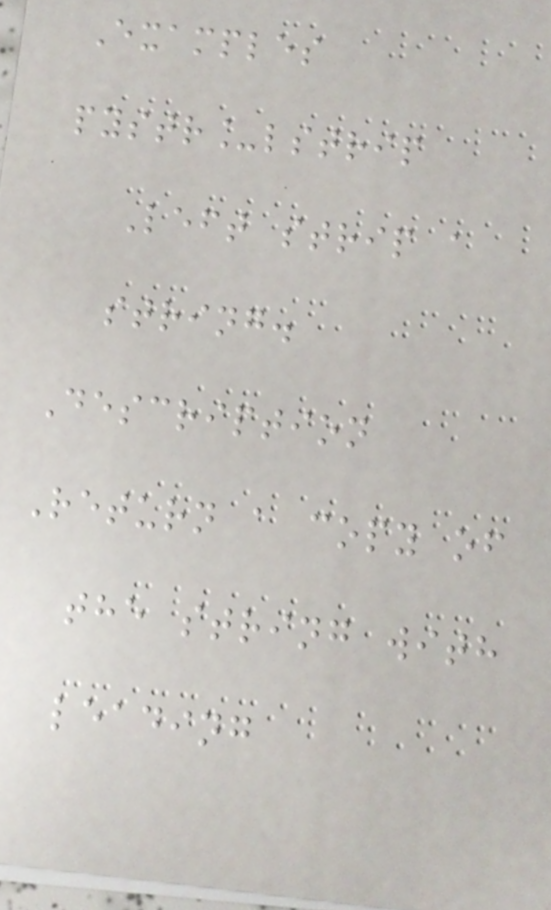Examples
pystr_lstrip
Left strip a
string.
Description
Return a copy of
the string with
leading
